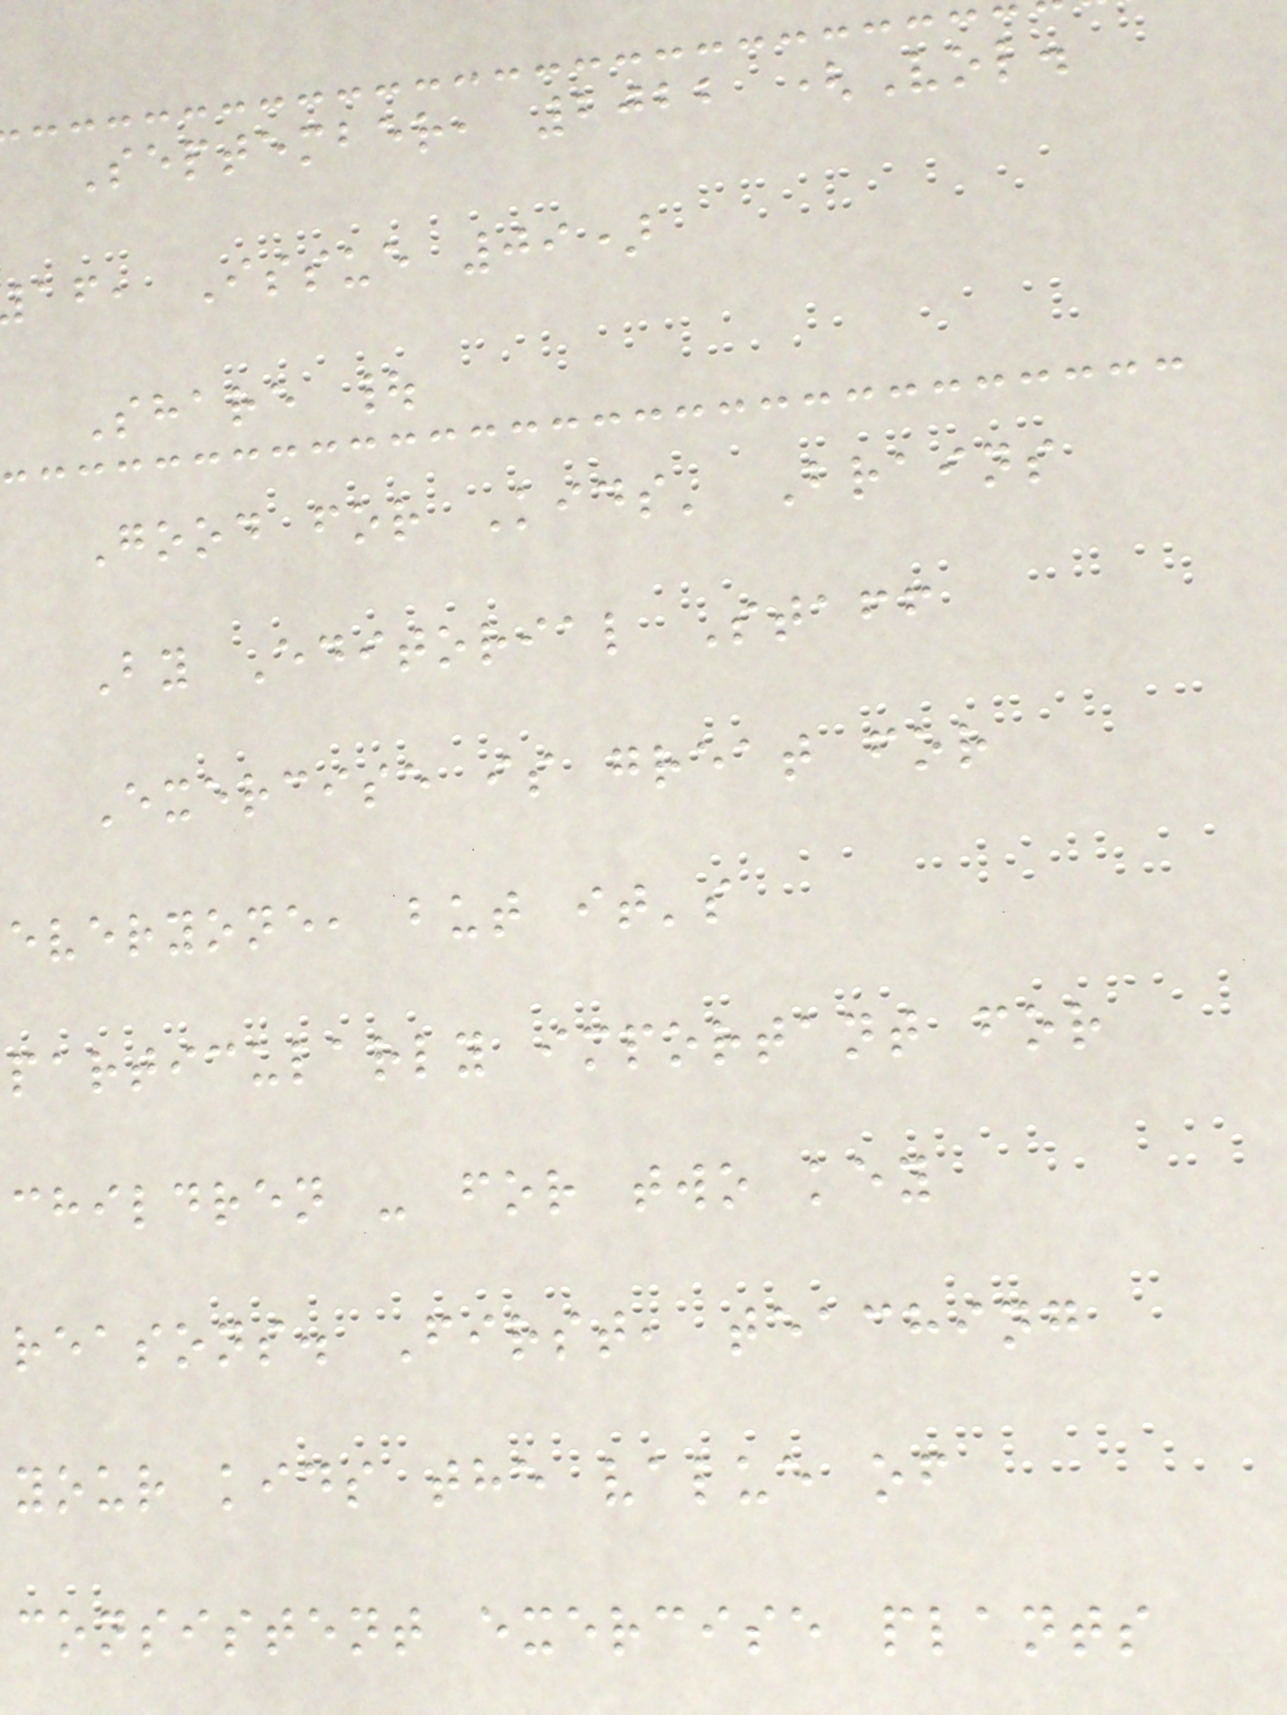September, 2022 (Vol.
af, Issue 09)
Share |
Good for Kids' Brains
By Editorial Staff
Exercise is great for
everyone, but it's
particularly important for
children - for two key
reasons. First, teaching
your kids the value of
consistent exercise plants
